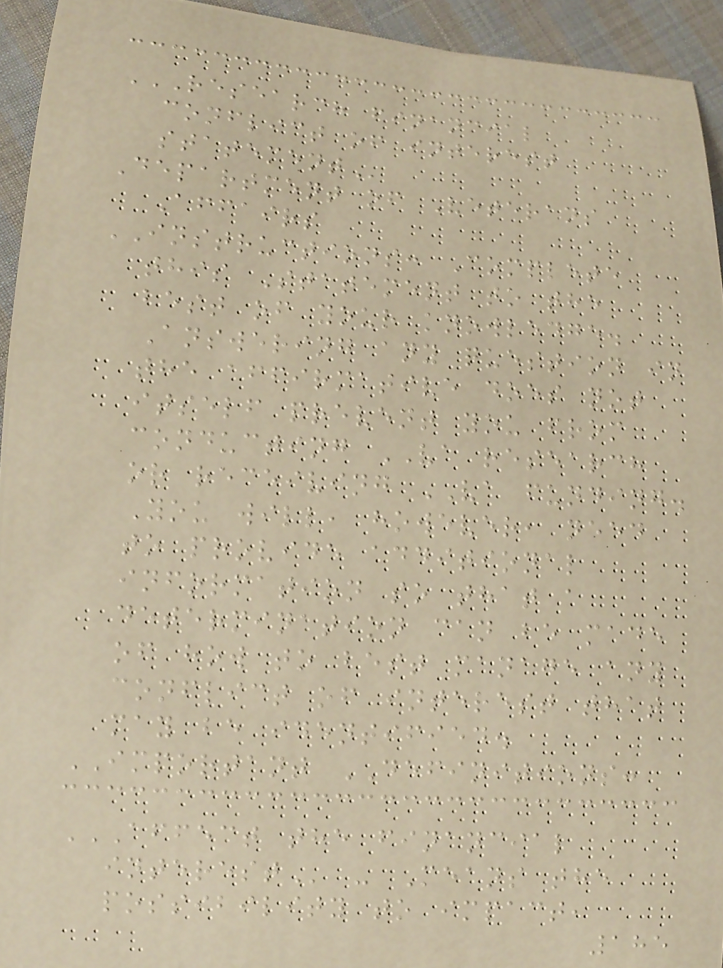RESEARCH FINANCIAL
CONFLICT OF INTEREST
STATEMENT
Department of Veterans
Affairs
INSTRUCTIONS: Complete
this Statement to the
best of your knowledge.
Answering any question in
the affirmative does not
itself prevent you from
conducting VA research
or receiving VA funding.
You will, however, need
to provide additional
information so that a
determination can be made
of how to best manage any
conflict of interest that
may be identified.
IMPORTANT DEFINITIONS:
AFFECT THE FINANCIAL
INTEREST - Means the
possibility to impact,
185
